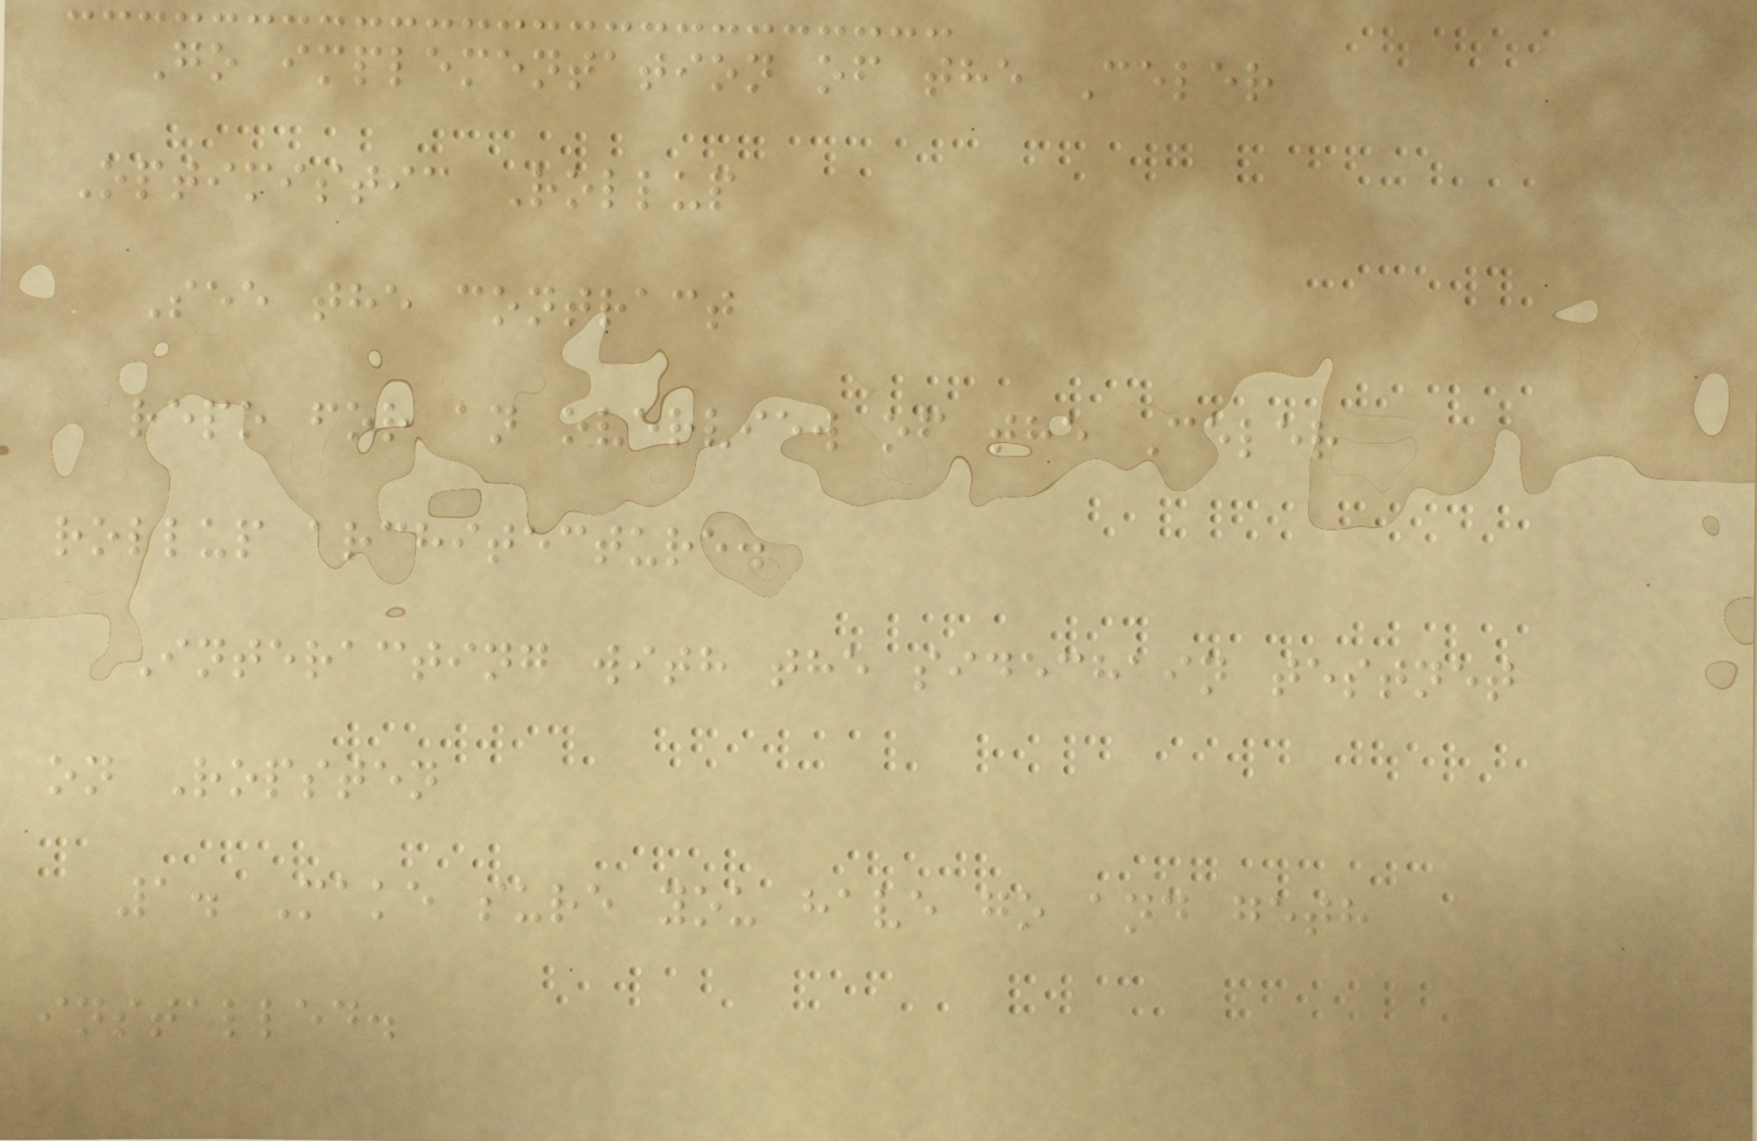Go implementation of the Celer
Optimistic Rollup
See the contract
repo for an overview of the Celer
rollup architecture.
Interacting with the sidechain testnet
on Ropsten
1. Make sure you have go and geth
installed.
